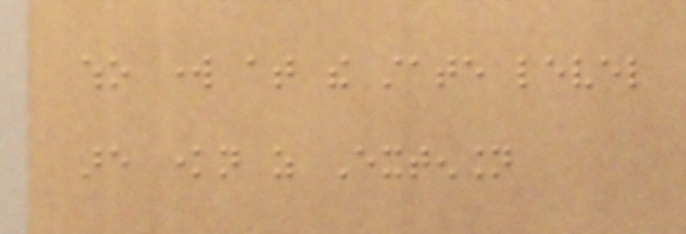who work at the state level
are known as Extension
